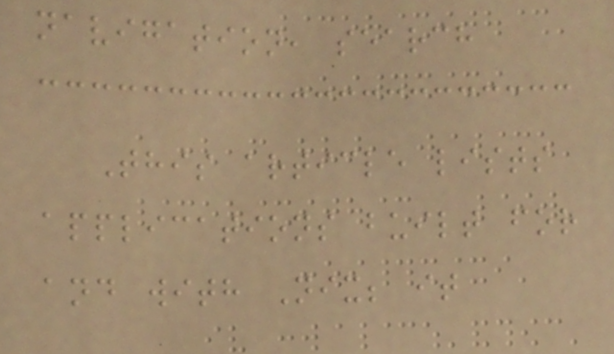navigation, search
This article lists
applications built for
and with Nix; it
